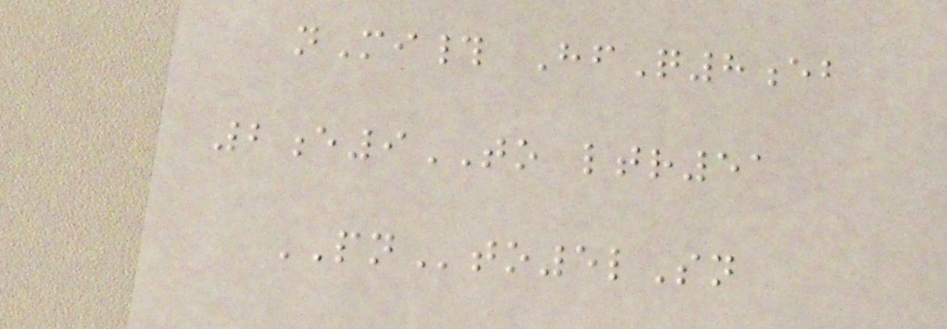nMi# HfQ8eb
2e9TO ltr51
PNto5lSn
